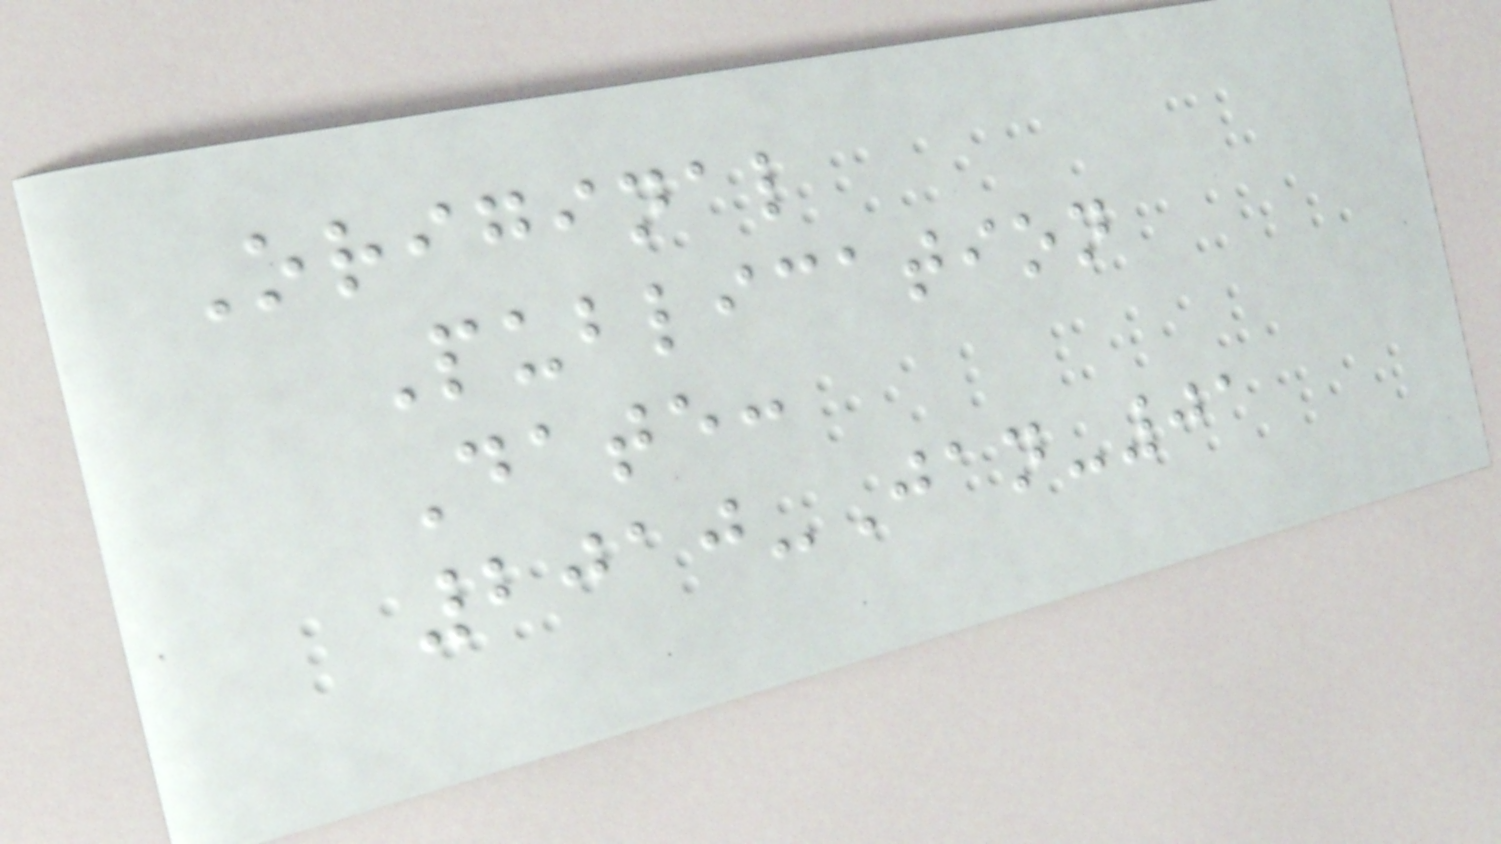Original
Publication
Date:
2010-Jan-01
